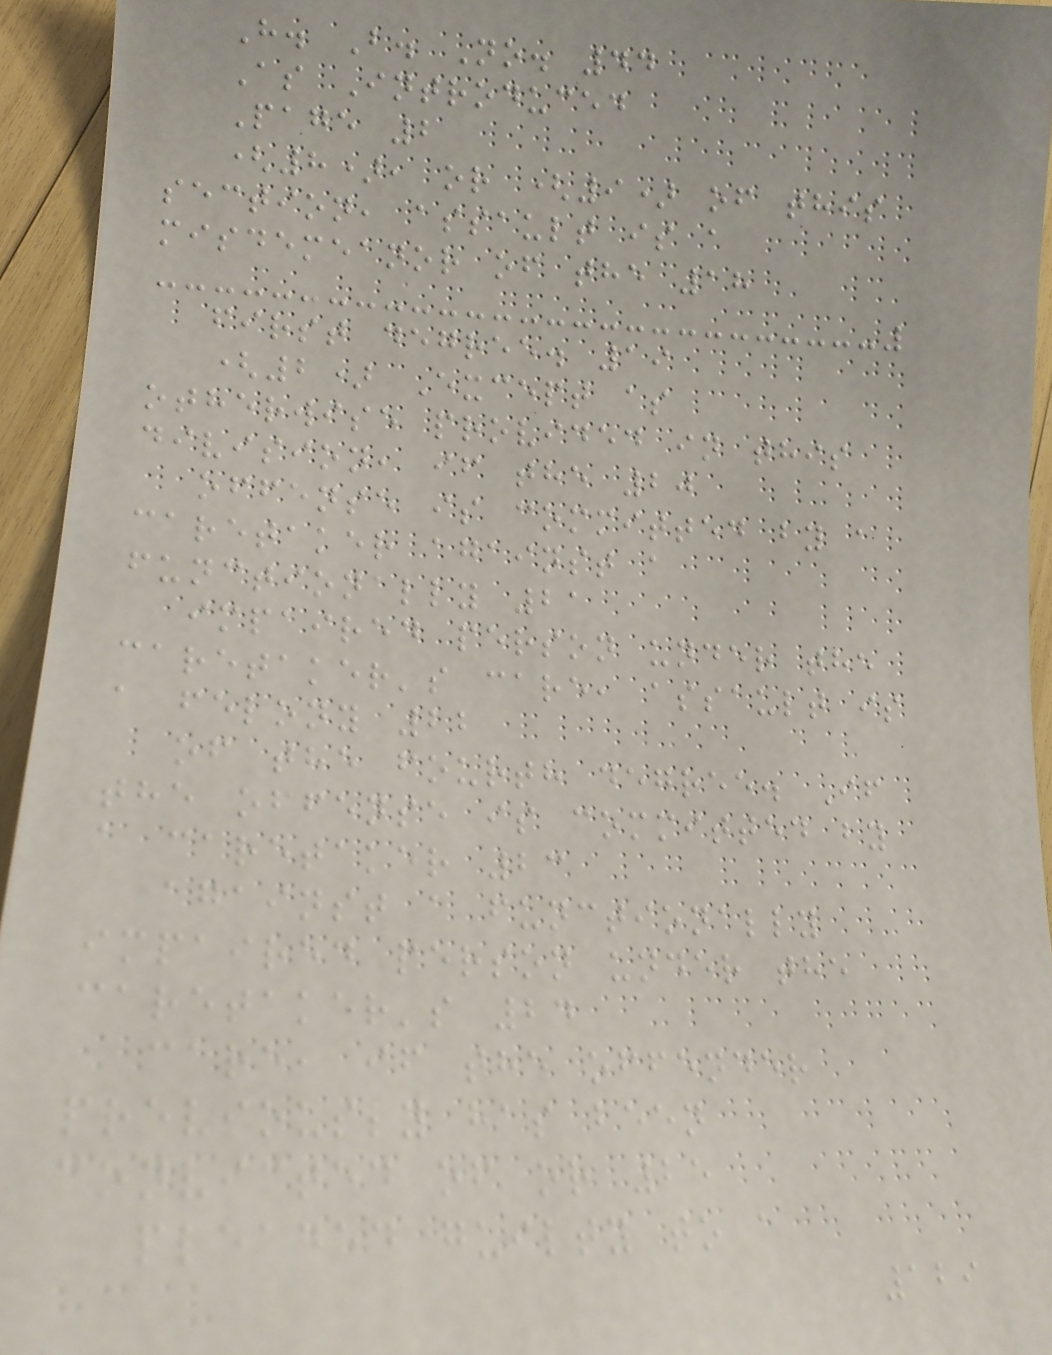H. B. No. 44
As Introduced
Page 2
(8), or (9) of this
section, assault is a
misdemeanor of the 18
first degree. 19
(2) Except as
otherwise provided in this
division, if the 20
offense is committed by a
caretaker against a
functionally 21
impaired person under the
caretaker's care, assault is
a felony 22
of the fourth degree. If
the offense is committed by
a caretaker 23
against a functionally
impaired person under the
caretaker's 24
care, if the offender
previously has been
convicted of or 25
pleaded guilty to a
129
